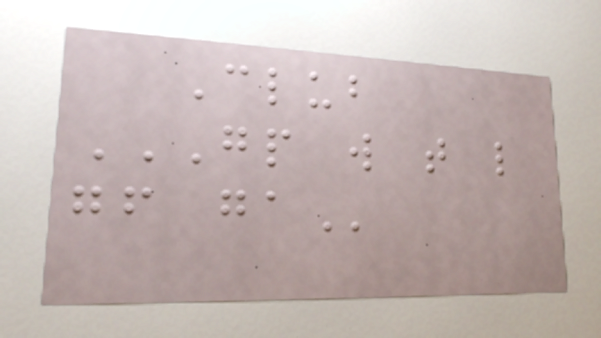Club
GP W T L
GF GA
